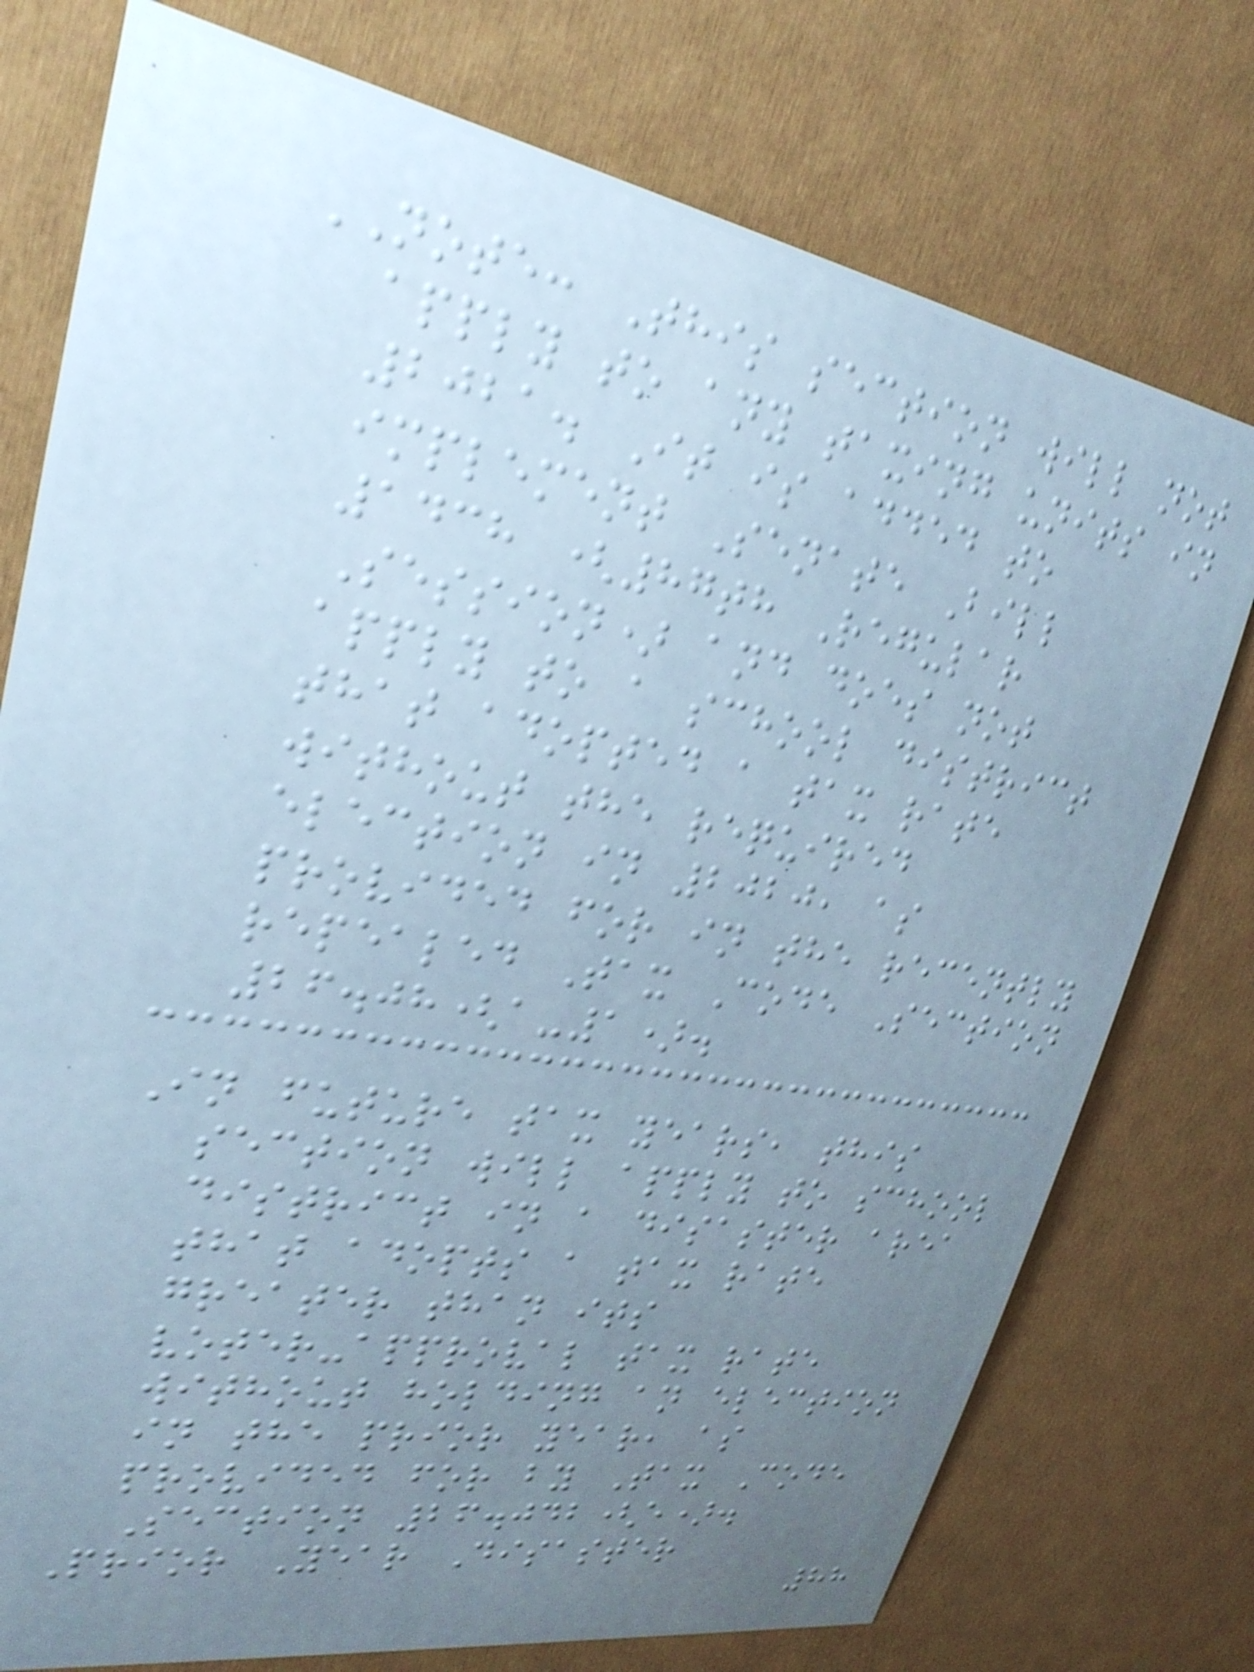NOTE: This section will not
apply to any taxing units in
2021. It is added to
implement Senate Bill
1438 (87th Regular
Session) and does not
apply to a school district
that adopted a tax rate
without the required
election in 2020, as
provided for in the recently
repealed Tax Code Section
26.08(a-1).
In future tax years, this
section will apply to school
district in a disaster area
that adopts a tax rate
greater than its
voter-approval tax rate
without holding an election
in the prior year, as
provided for by Tax Code
Section 26.042(e).
Prior Year Disaster
88
